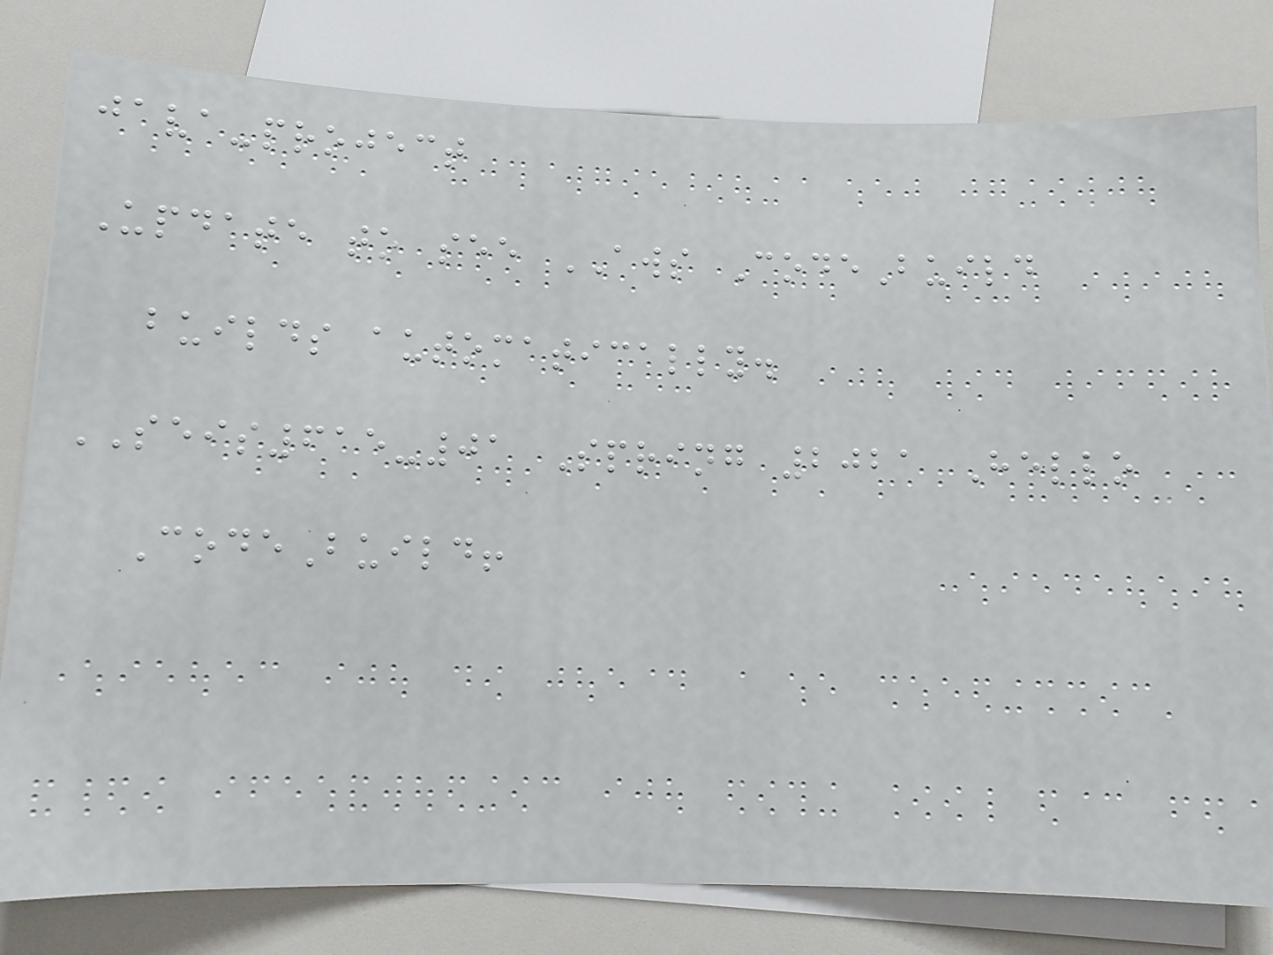java-project
Update to see AWS CodeBuild
builds automatically.
SEIS615-01 Spring 2021 Hello
CodeBuild!
